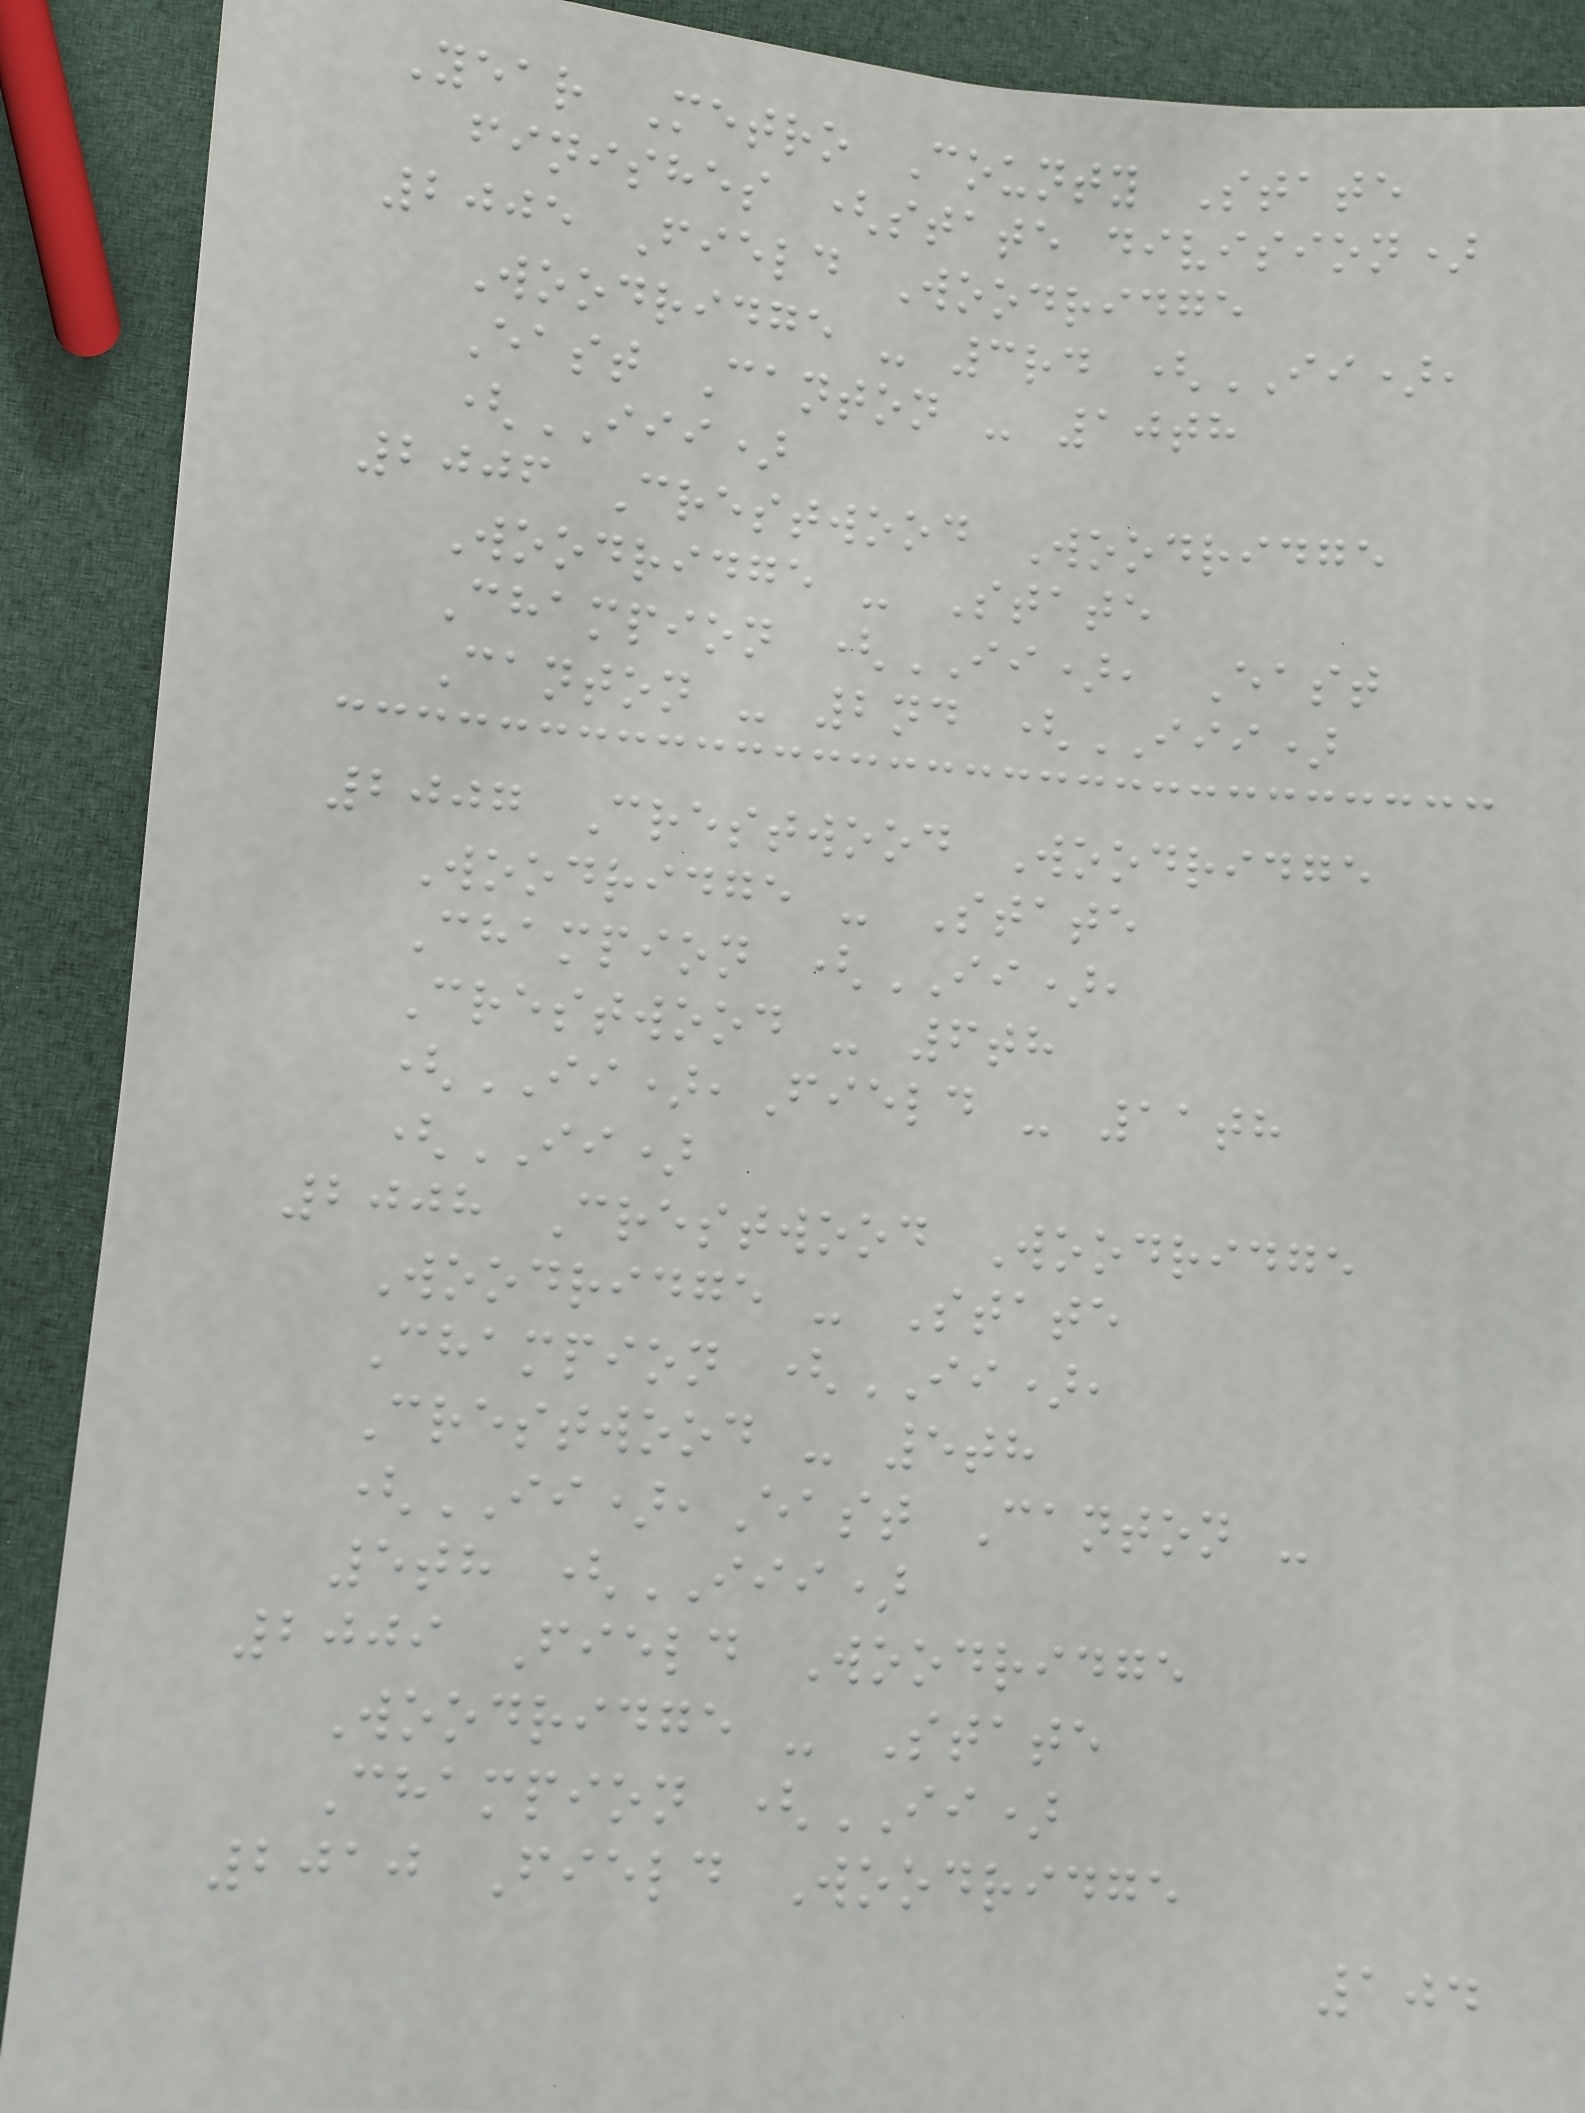Year Metro County State
finishes (state division)
2005 Field Woodridge
Woodridge - 3rd (II),
East Canton - 10th
(III)
2006 Crestwood Woodridge
Woodridge - State
Champion (II), East
Canton - 2nd (III)
2007 Crestwood Woodridge
Woodridge - State
Champion (II),
Crestwood - 6th
(II),Field - 11th
(II)
2008 Crestwood Woodridge
Woodridge - State
Champion (II),
Crestwood - 5th
(II),East Canton -
5th (III)
2009 Field Woodridge
Woodridge - State
Champion (II)
2010 Field Woodridge
104
